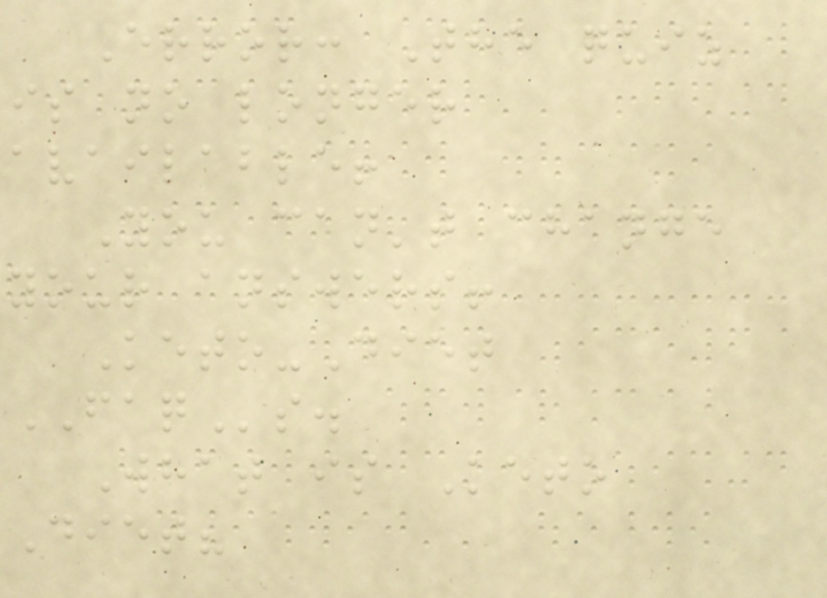Error: The quiz
is no longer
available!
You can't change
your answers!
Keto-Diet
FAQs.
What is Keto
Diet?
